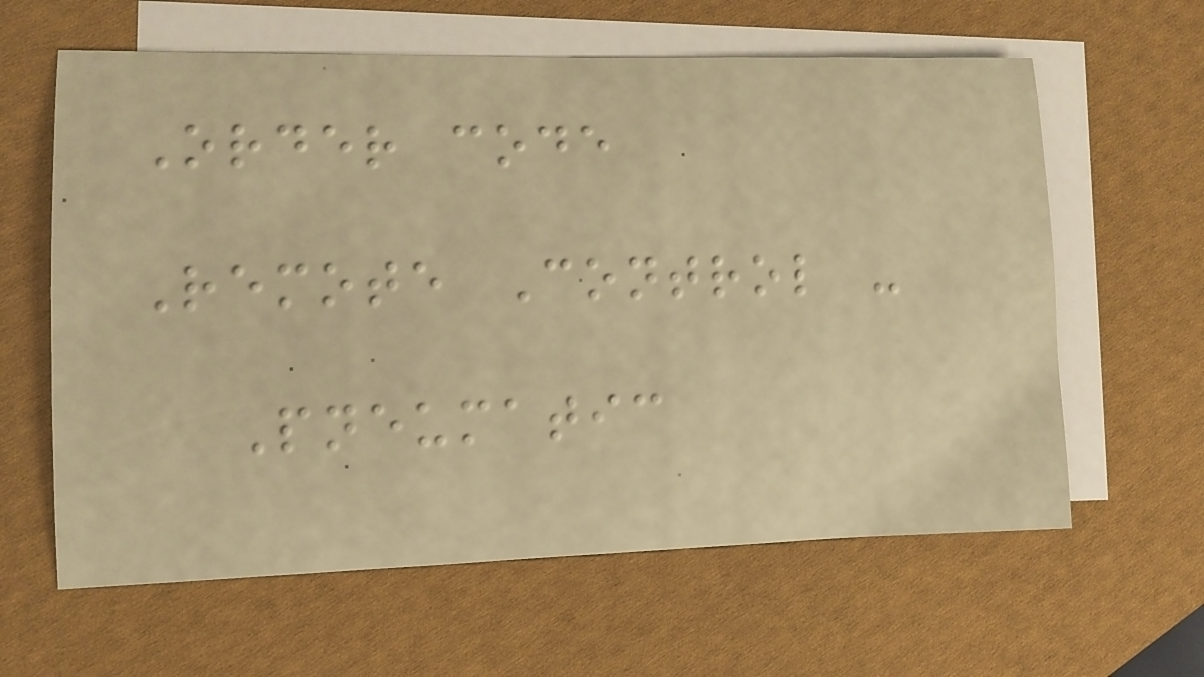Order code
Remote Control -
Pneumatic
